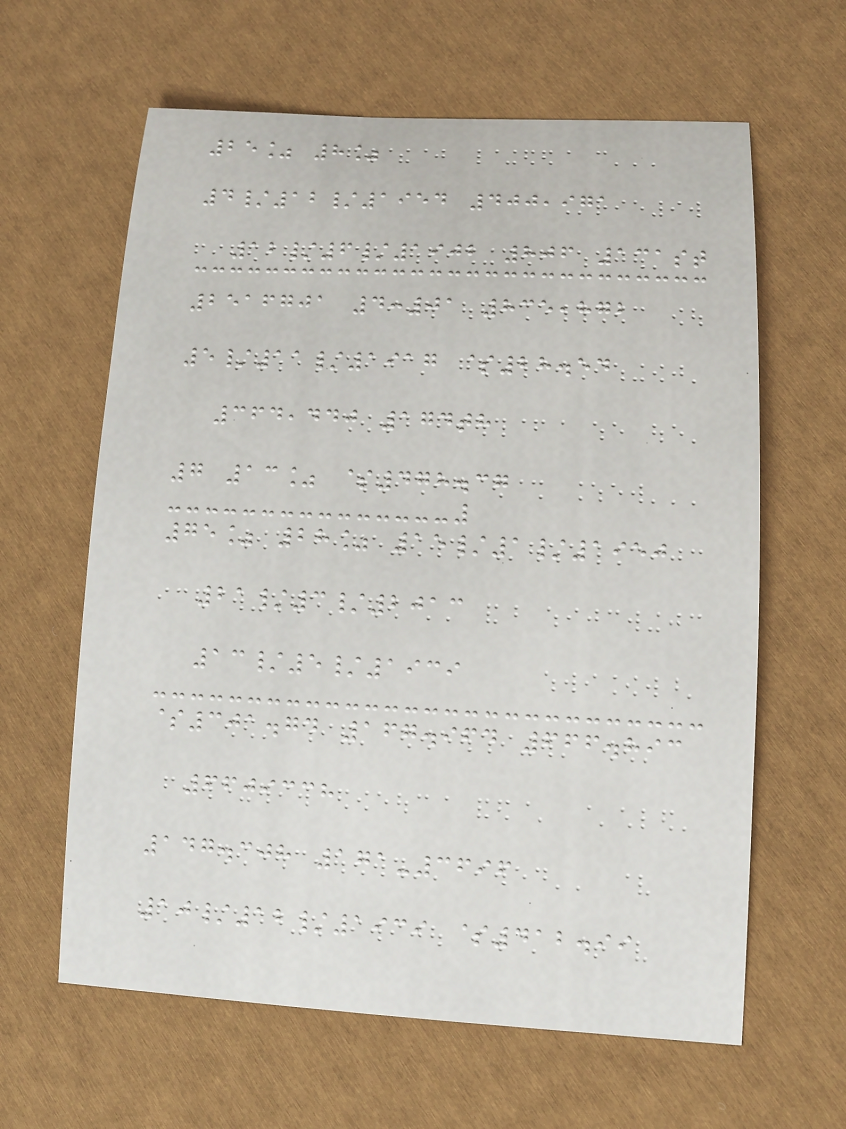25% 8%
4/12/1954 400,971
12/6/1902 806 131st
2516701 4:01 835,872
5/11/1917 $28.54
364,440 174th
7 13% $478.37
75% 28% 15/1/1950
21/3/2013
13/5/1939
$301.74 167.964 666.893
6609338
147.308 171-3696
10/12/1939 $412.99
